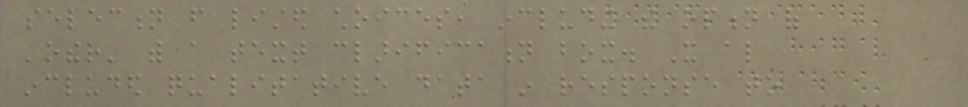selection from listed choices, including the option of
'other' with a text clarification box. It also
included qualitative data in response to
